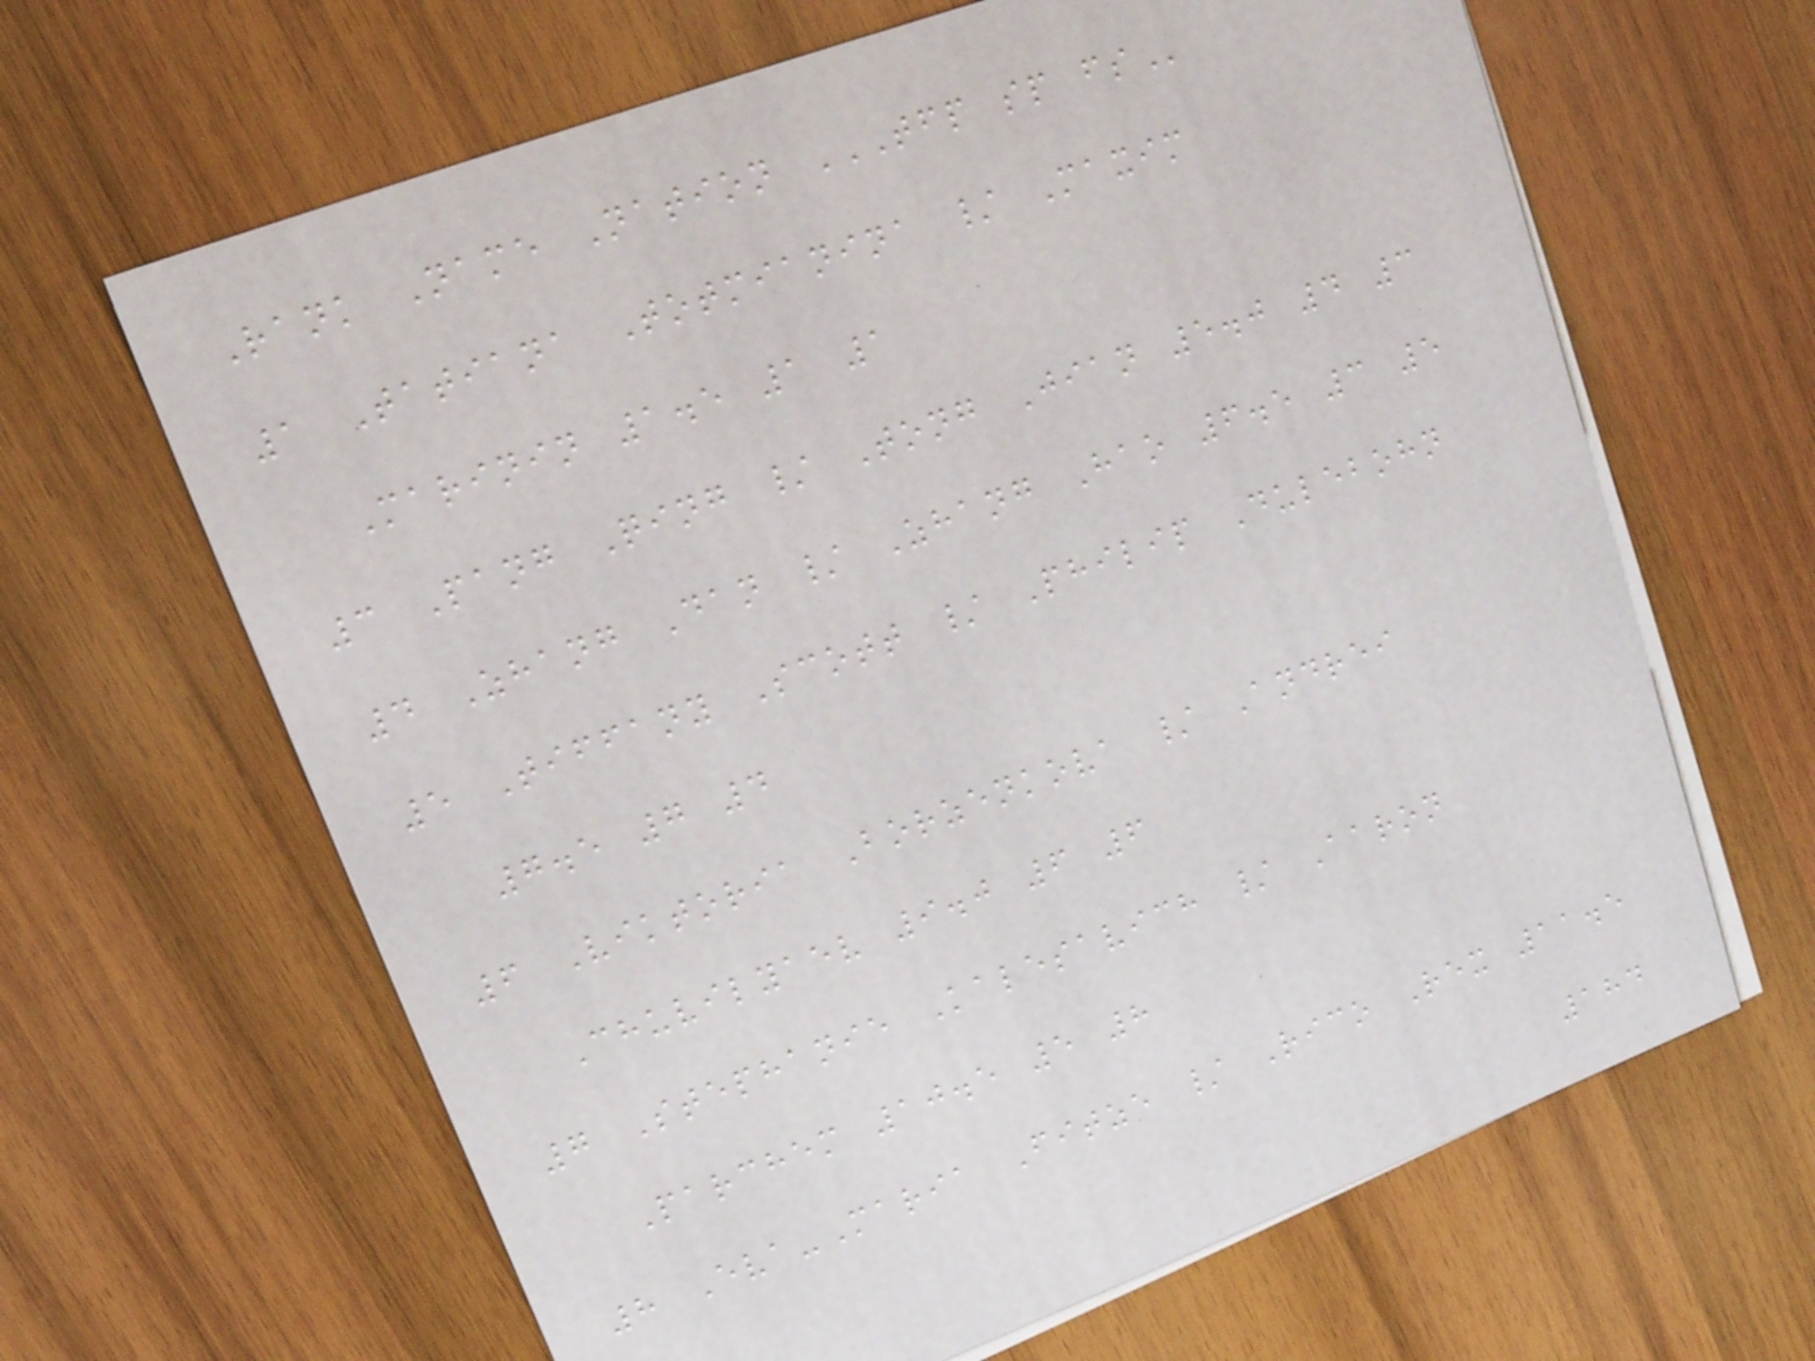Rank Name Nation TFP SP FS
1 Tatiana Totmianina / Maxim
Marinin 1.5 1 1
3 Pang Qing / Tong Jian 5.0 4 3
4 Zhang Dan / Zhang Hao 6.5 3 5
5 Tiffany Scott / Philip Dulebohn
7.5 7 4
6 Viktoria Borzenkova / Andrei
Chuvilyaev 9.0 6 6
7 Stephanie Kalesavich / Aaron
Parchem 10.5 5 8
8 Eva-Maria Fitze / Rico Rex 11.5
184
